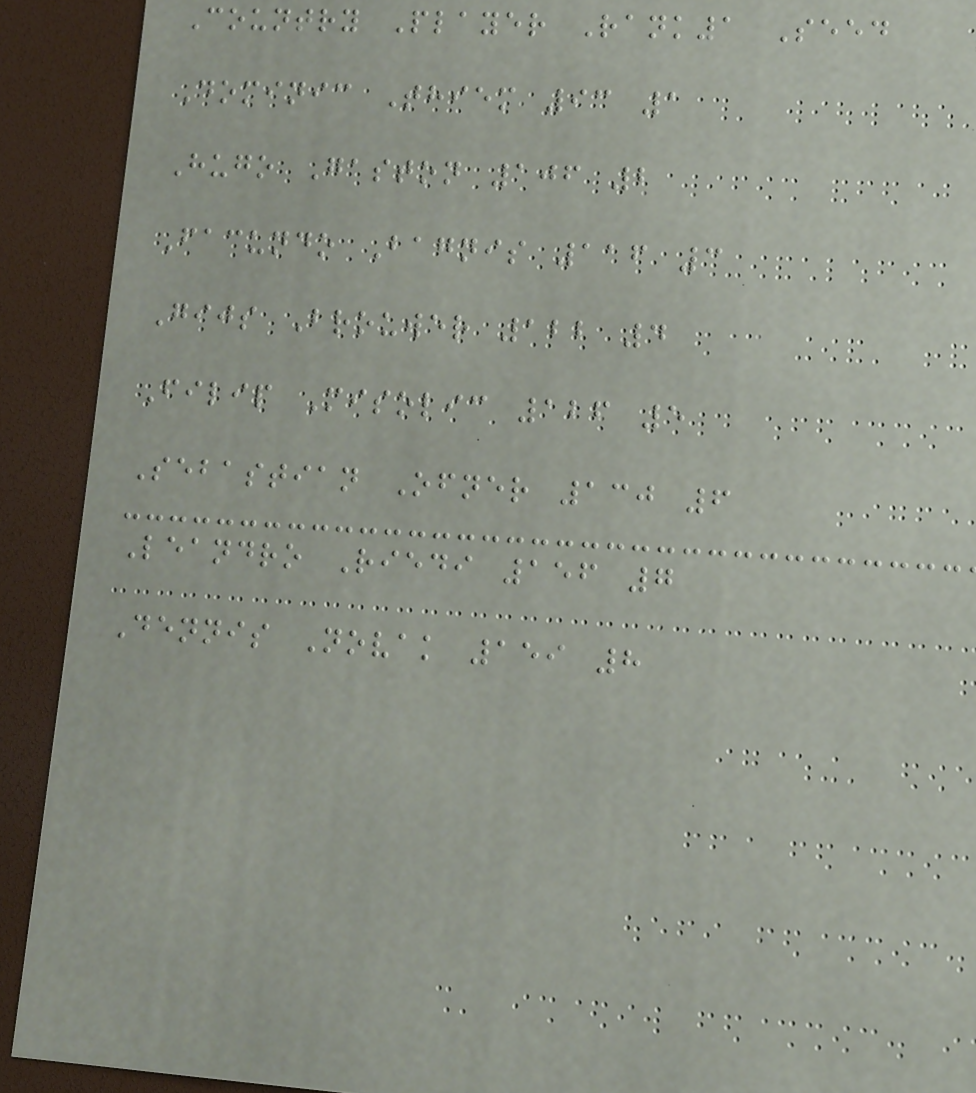Country Player Rank1 Seed
Dominic Thiem 93 1
Hugo Gaston 106 2
Facundo Bagnis 116 3
Gijs Brouwer 122 4
Filip Misolic 126 5
Sebastian Ofner 130 6
Leandro Riedi 156 7
Dennis Novak 159 8
